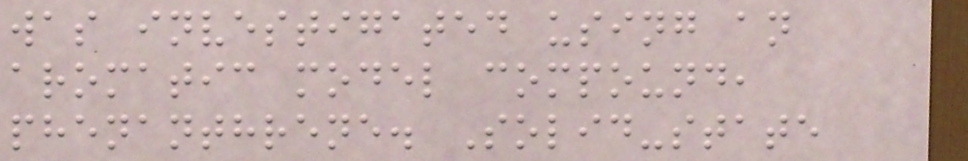was investigated using an
aromatic model compound,
phenanthrene. Solid-state
